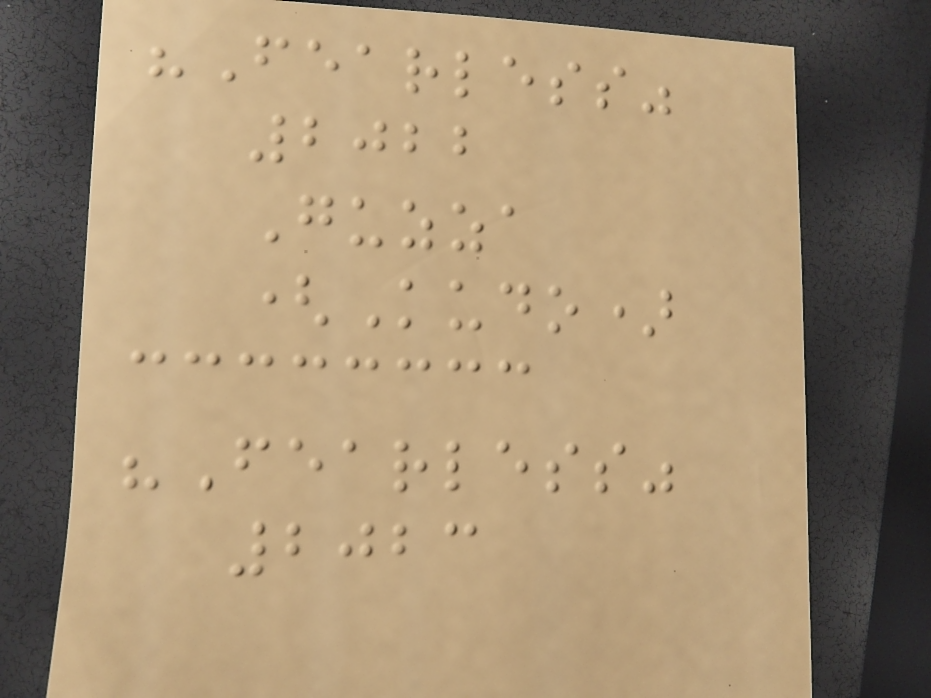"Fearless"
2022
Guzza
(Kudo)
"Fearless"
2023
